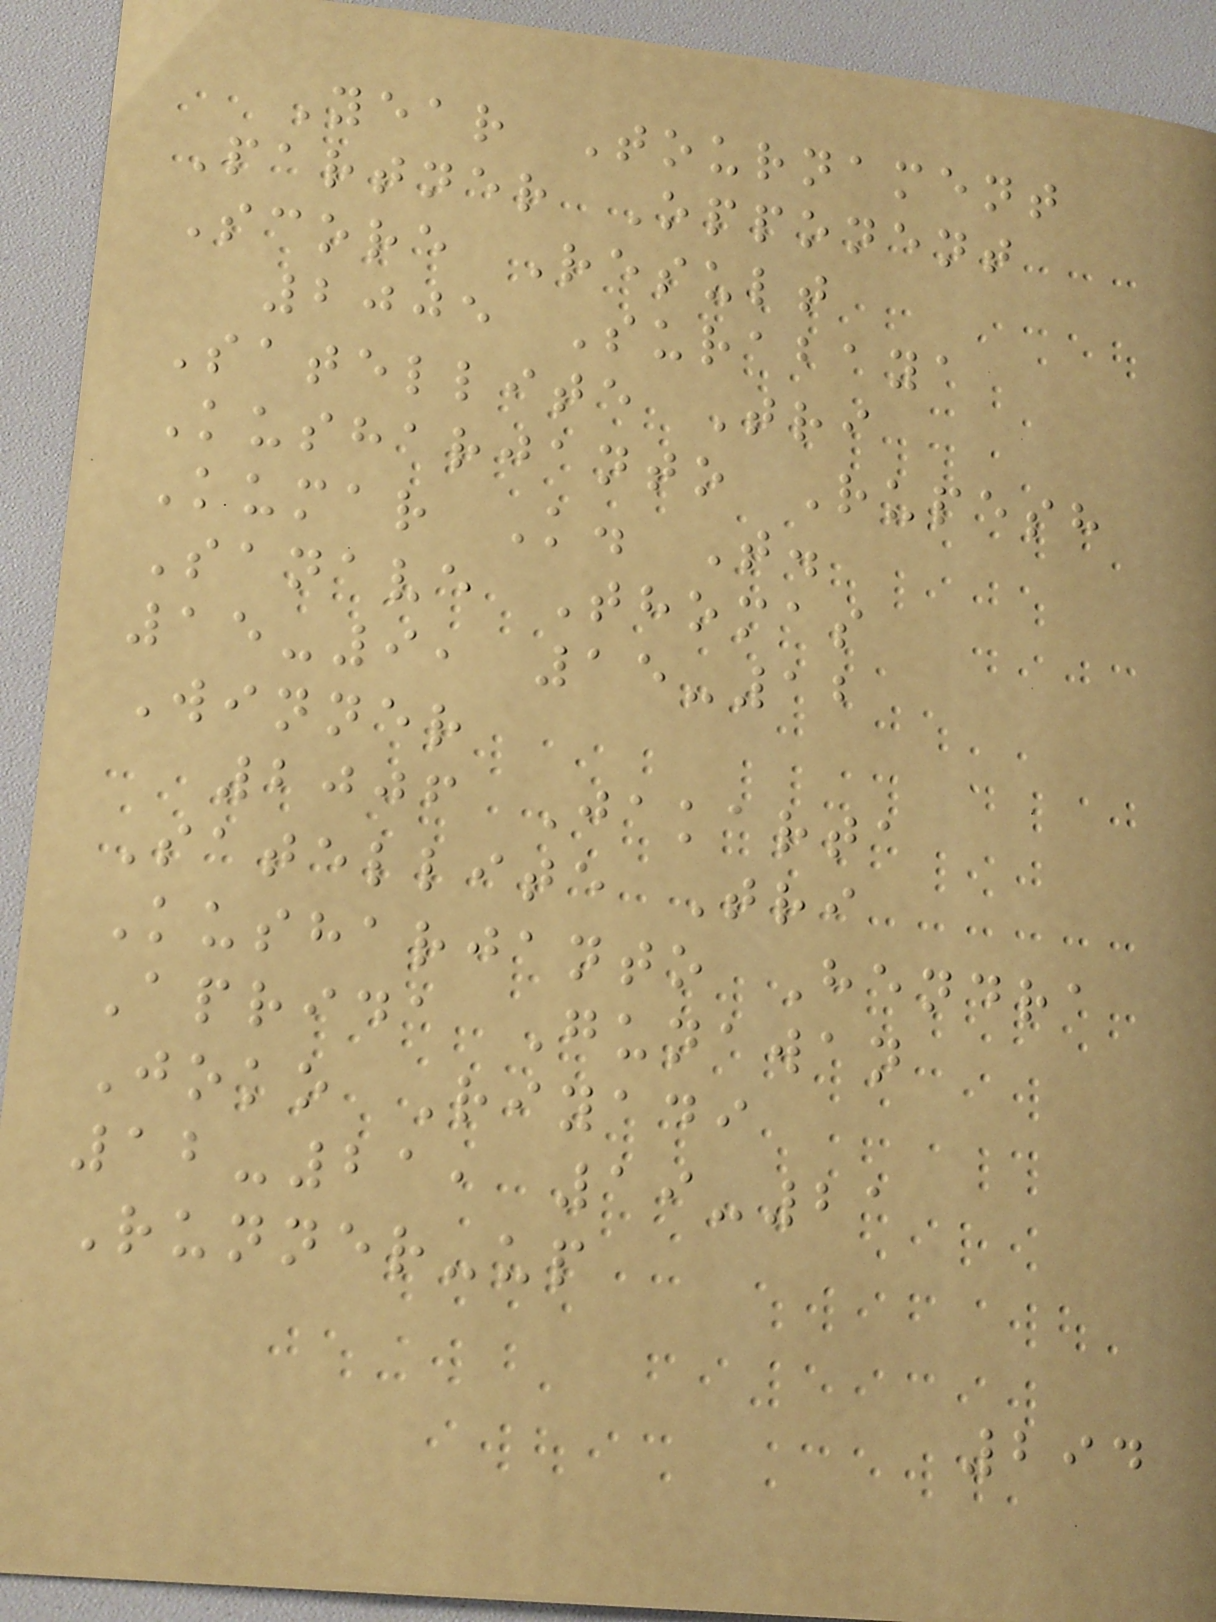Year Tournament
Partner Opponent
Score Result
2005 Surabaya
Satellite Tri
Kusharjanto Rupesh
Kumar K. T.
Sanave Thomas
15-9, 15-12
Winner
2006 Jakarta
Satellite Tri
Kusharjanto Hendra
Aprida Gunawan
Joko Riyadi
12-21, 19-21
Runner-up
294
